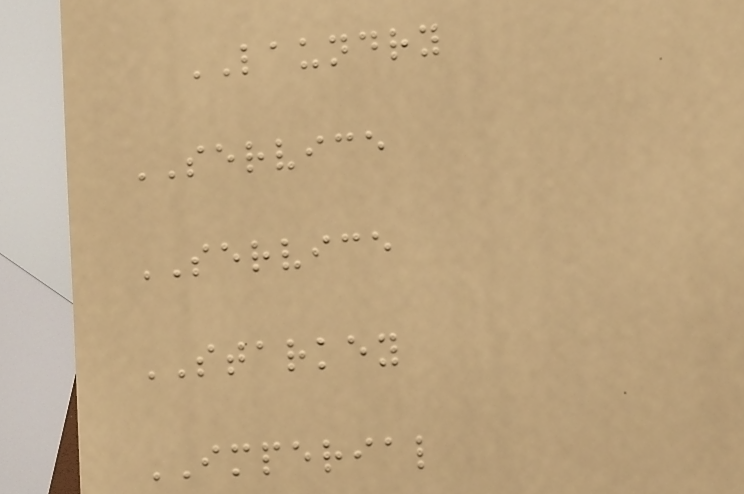LAUNDRY
SERVICE
SERVICE
STARKEY
IMPERIAL
